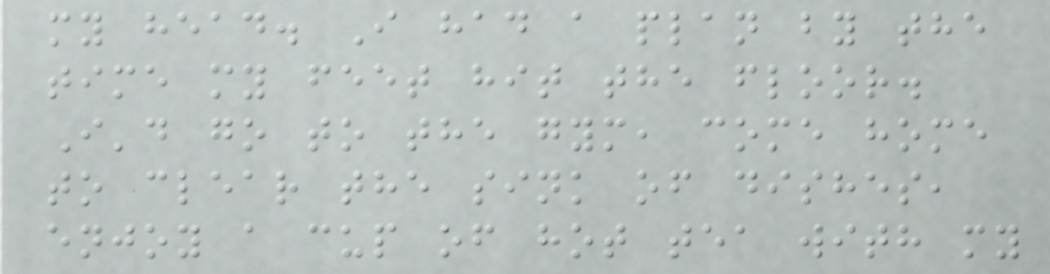my head. I had a plan by the
time my feet hit the floor.
I'd go to the gym, come home
to clear the sink of dishes,
enjoy a cup of hot tea with my
